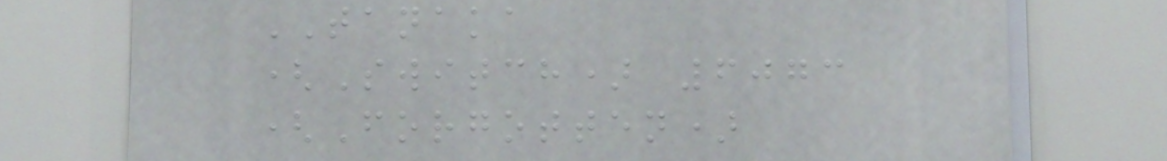TANAKA
(Switch) 6073
(Forgotten)
